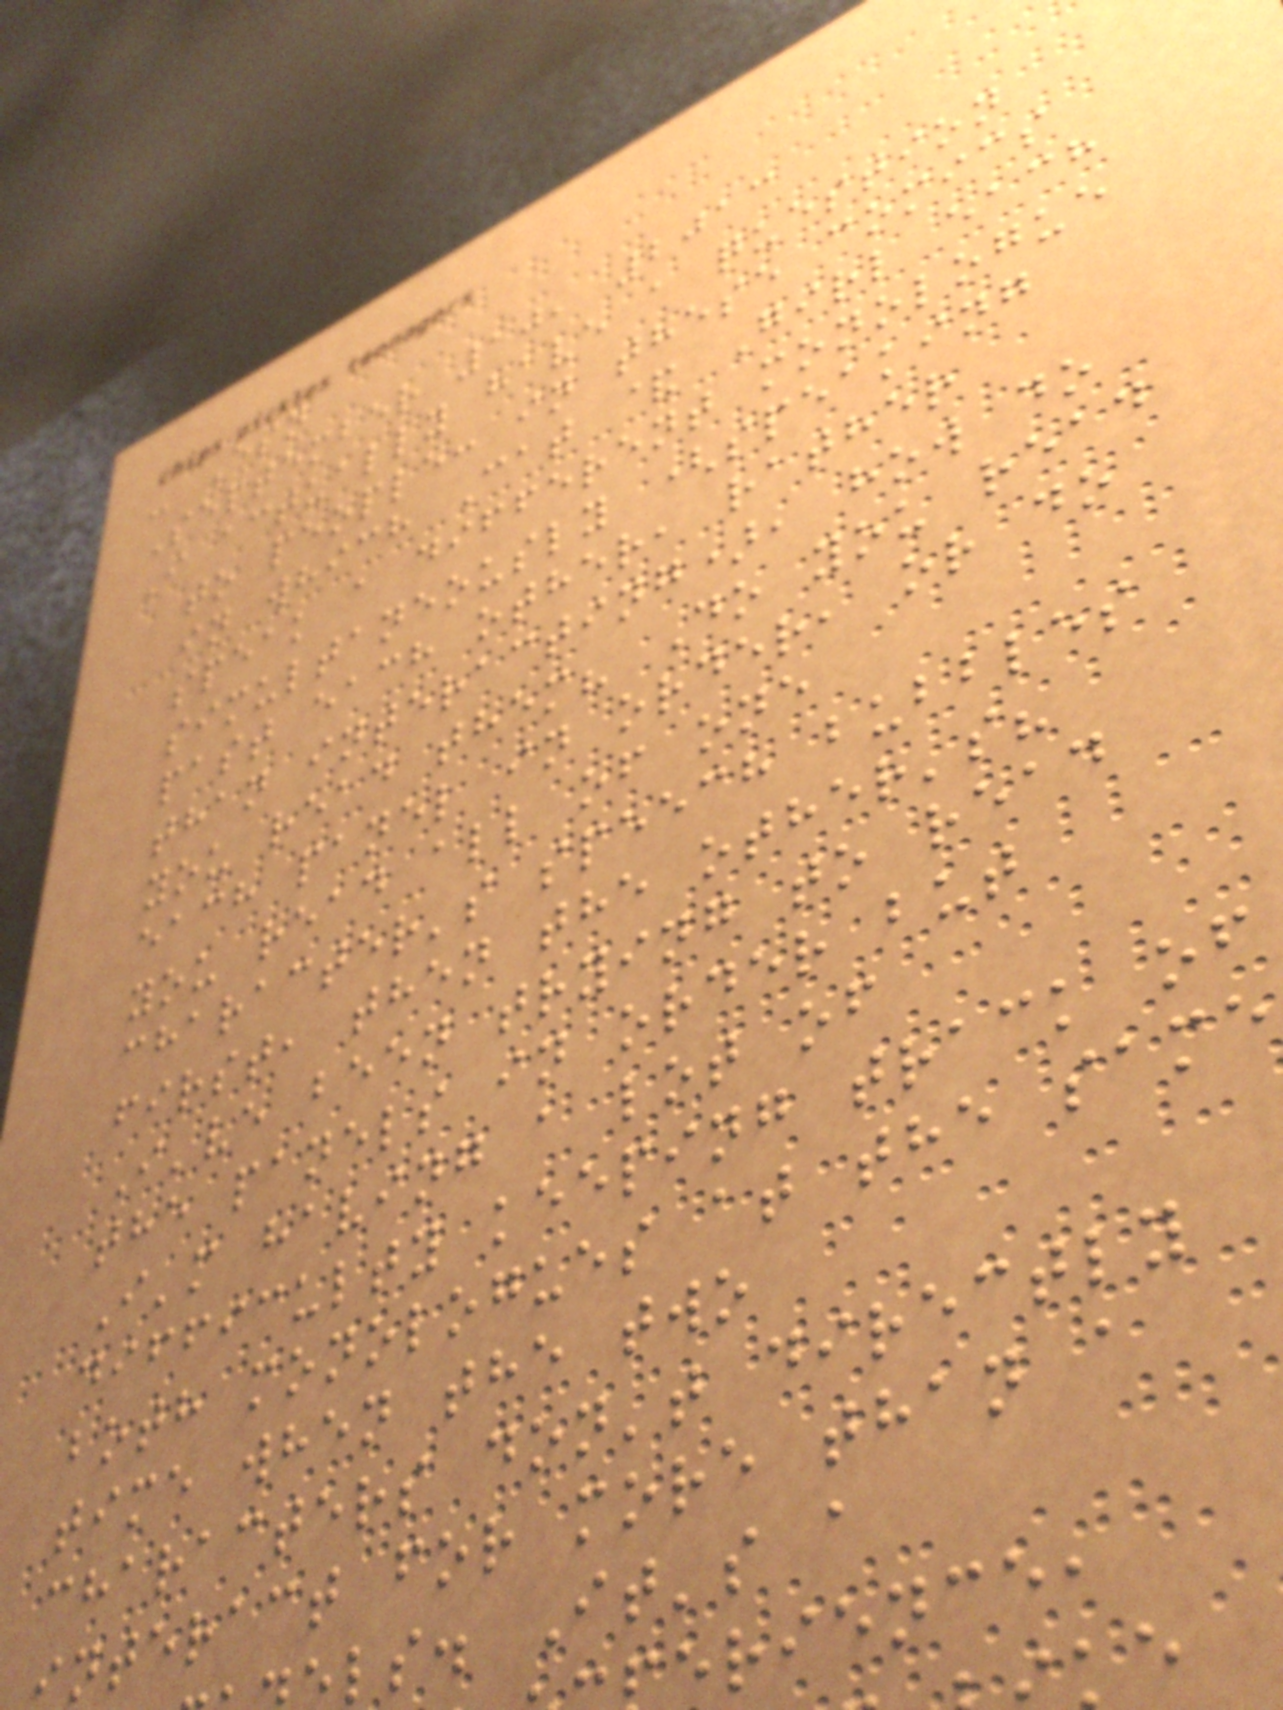- Esn
September 10, 2013
I actually have a question
to people: in these comics
in which Cat & Girl each
speak a different monologue
simultaneously (speaking
past each other, rather
than interacting), how do
you read them? Do you read
each panel in order, or do
you read all of one
character's speech bubbles
first, then the other's?
I've been trying to read
the panels in order but
I'm having a lot of
difficulty keeping track of
both monologues at the same
time when the two
characters don't directly
nteract for more than a
ls. It's a
erience,
